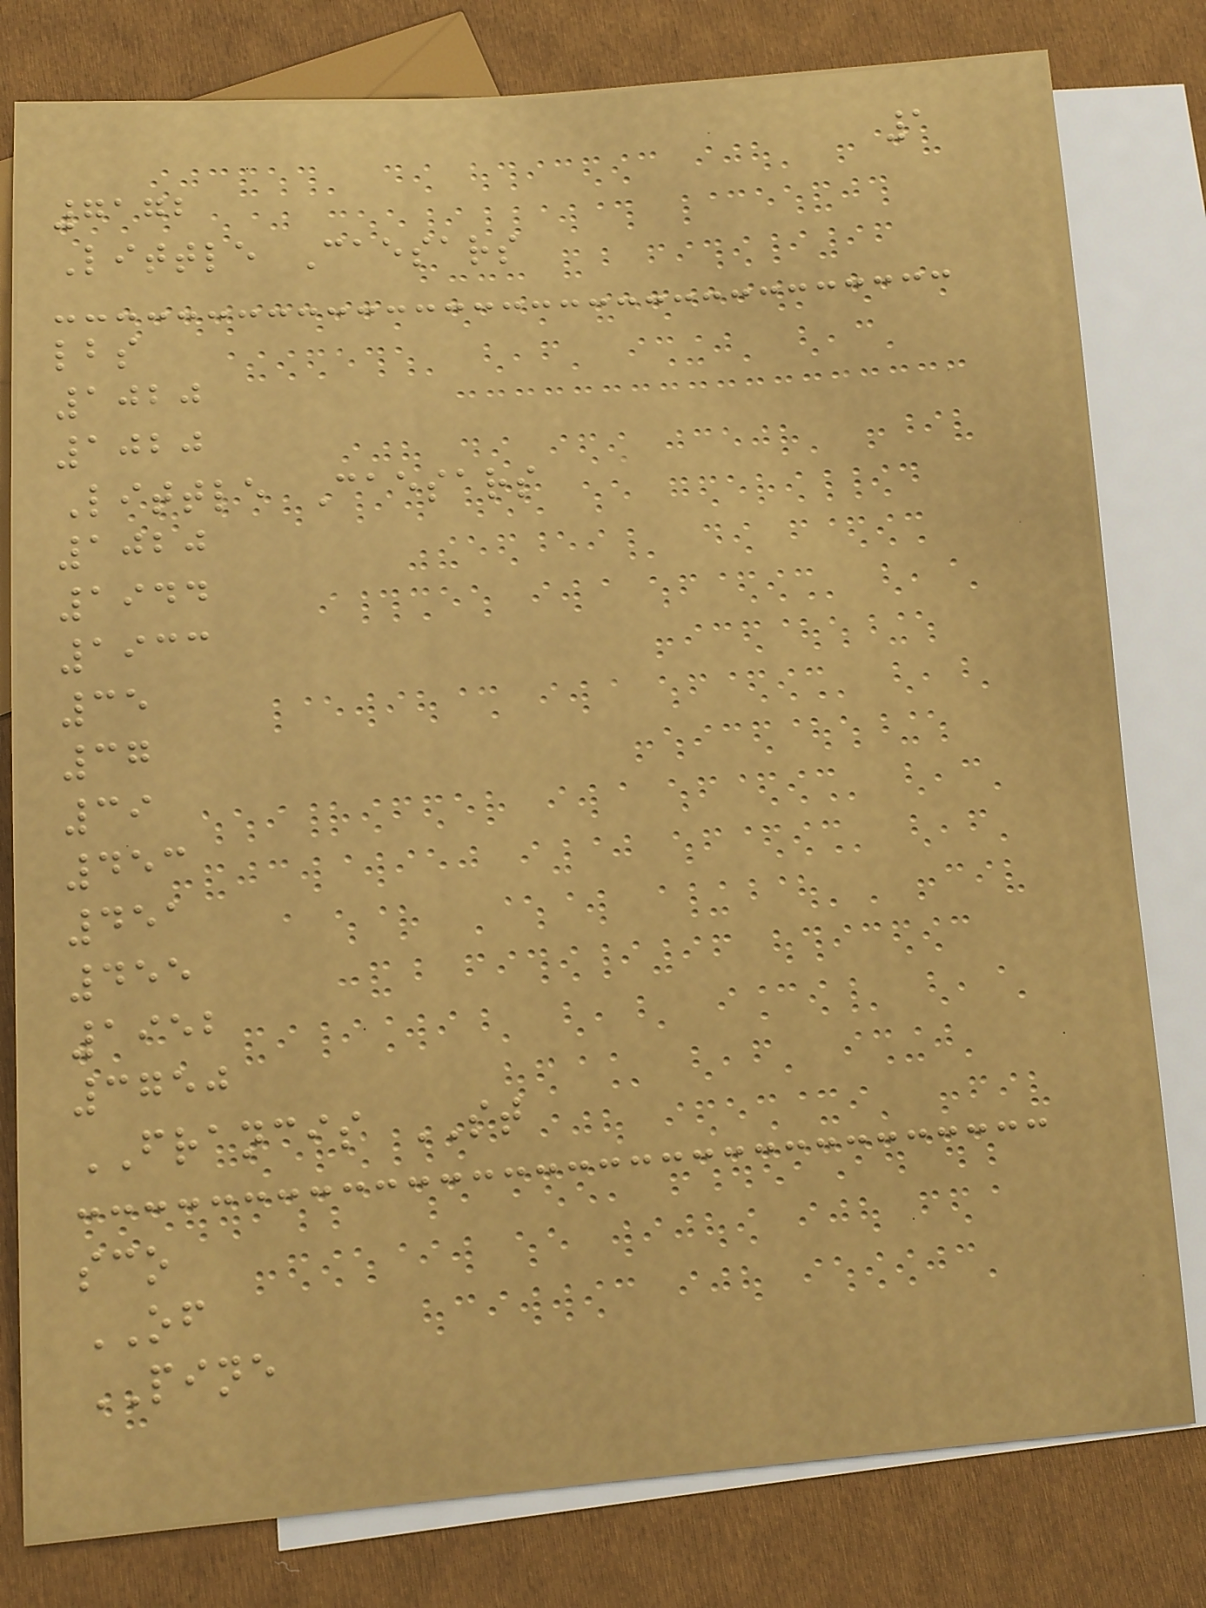1
7172
Little Caesars
lbs
1020
1020
Little Caesars
1020
1944
1933
35
37
39
453
451
455
1952
3750
FRANCIS ST
sco
OF
PINE
